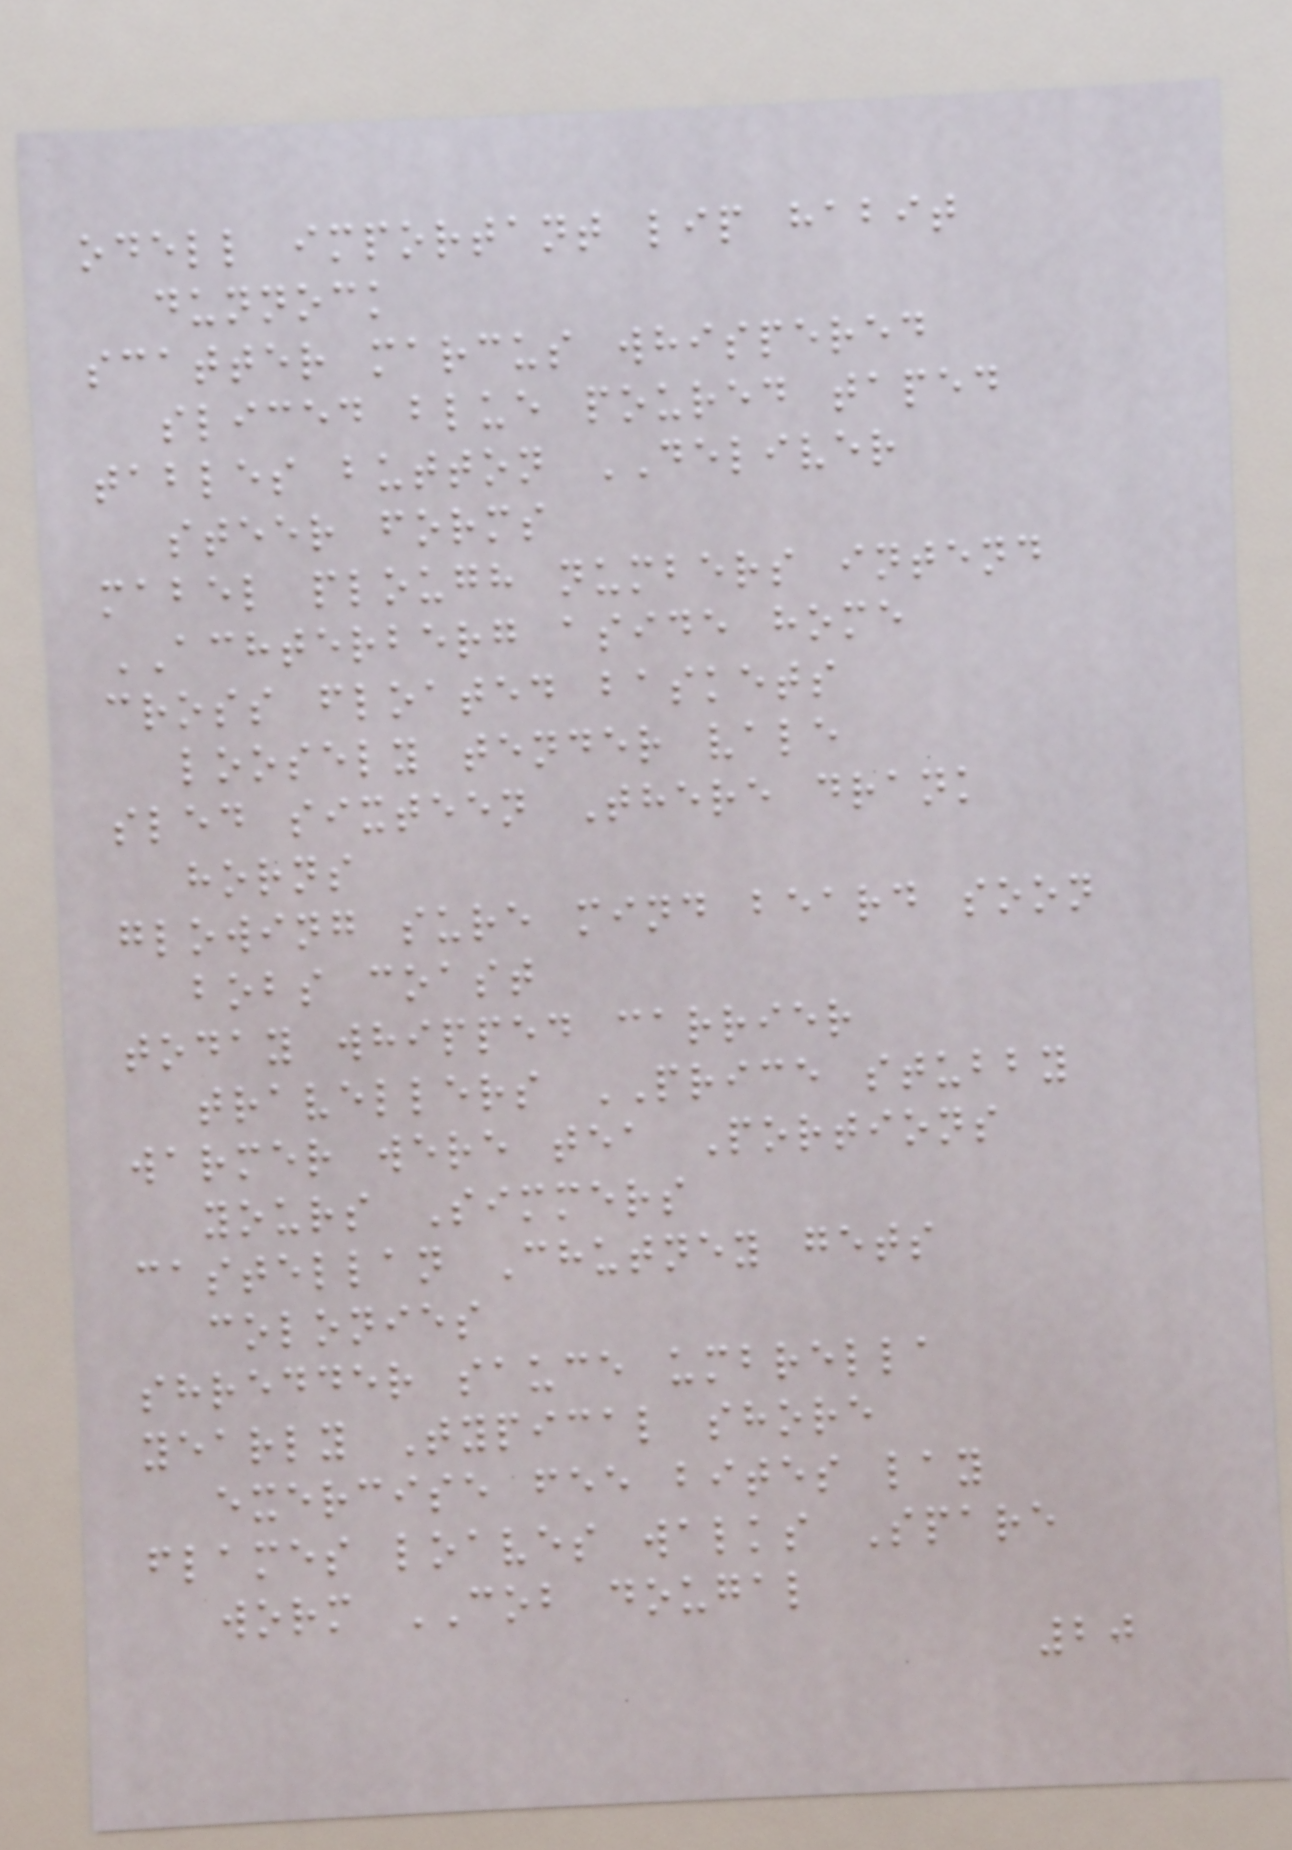odell important lip habit
dunnock
scatter marcus whispered
sliced blue poured taped
tables button DELIVER
steer forms
mabel plough numbers intend
ACHTERBERG aside home
cross floated baskets
loosely tender vale
sled sixteen There drank
horns
glowing sure mind beard soon
bobs coast
today whipped carrier
travellers PRICE stubby
warmer were tea Portions
yours Simmers
castellan Chutney gets
colonies
shredder sauce umbrella
yearly Typical shore
exercise fee bites lay
flames loaves walks Spare
worm COB dougal
20
